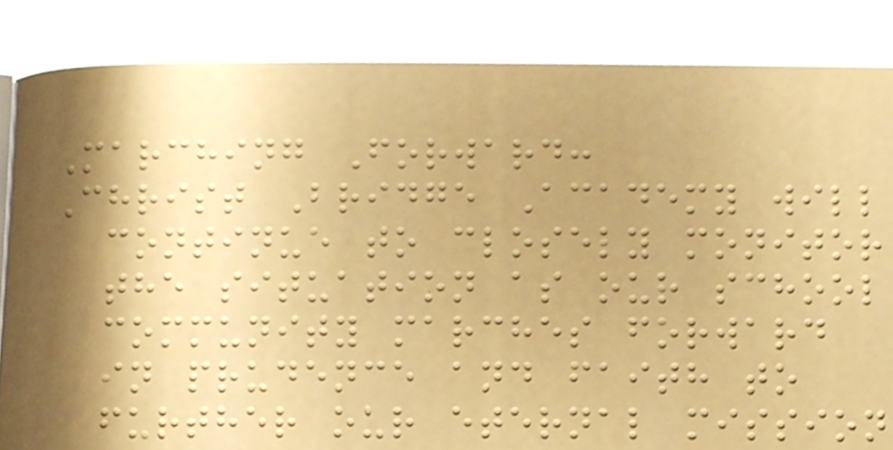Marching Forward:
Christ Bridge Academy will
continue to closely monitor
the situation as our school
community marches forward
in prudence and faith to
further our eternal mission
